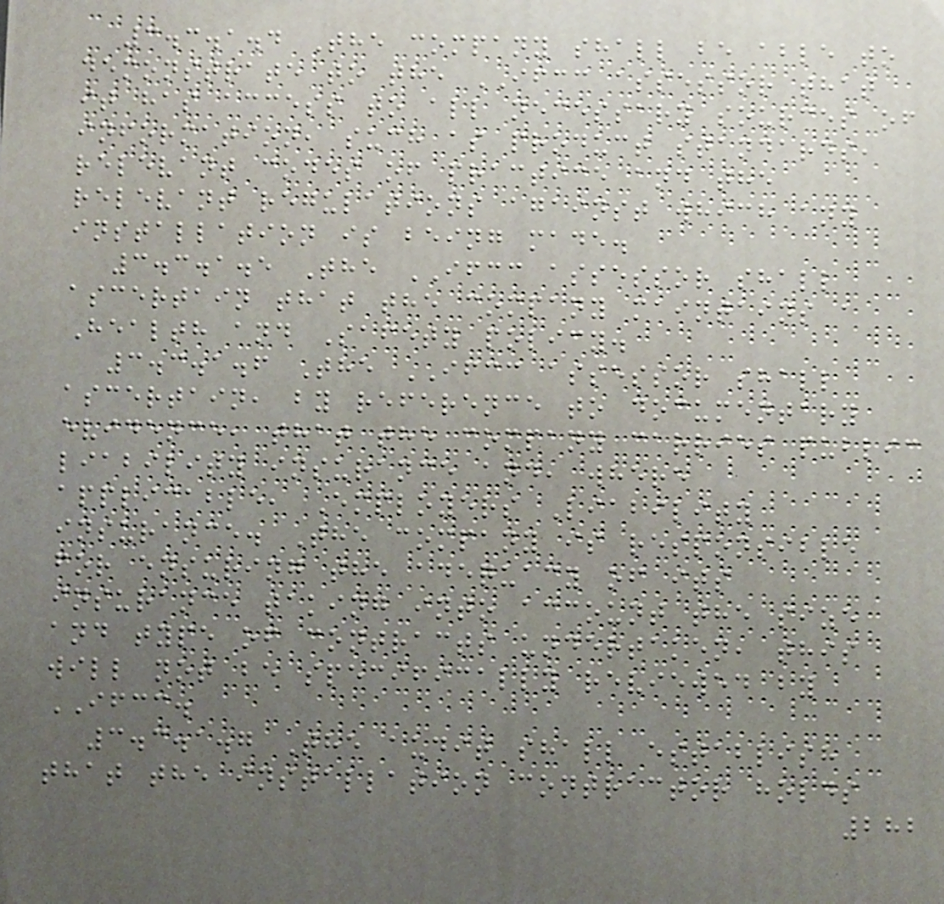3.3.1.4 The company shall be able to
demonstrate to the IFCC assessor that
it has access to all necessary sources of
information, such as product standards,
relevant codes of practice and the
relevant regulations against which any
installation is being made.
3.3.1.5 The IFCC assessor shall
ascertain that the company maintains a
Health and Safety policy.
3.3.1.6 The IFCC assessor shall
ascertain, by reference to documentary
evidence, that the company carries public
liability insurance and, where
applicable, Employers Liability
insurance. The company is responsible
for ensuring the adequacy of its
insurance taking into account the size
and type of contracts undertaken, this
will not be specifically reviewed by
IFCC.
3.3.1.7 The audit shall establish
that the installation contractor holds
282
